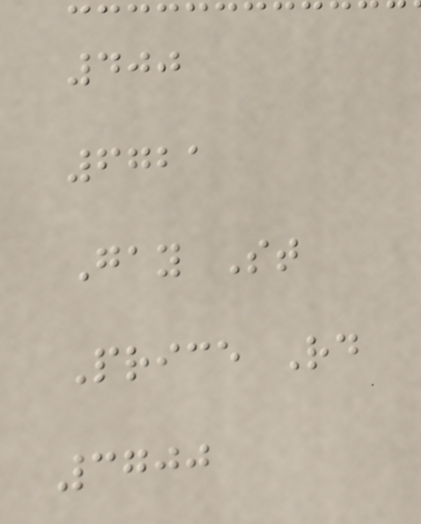400
6721
Gay St
Price Rd
3700
